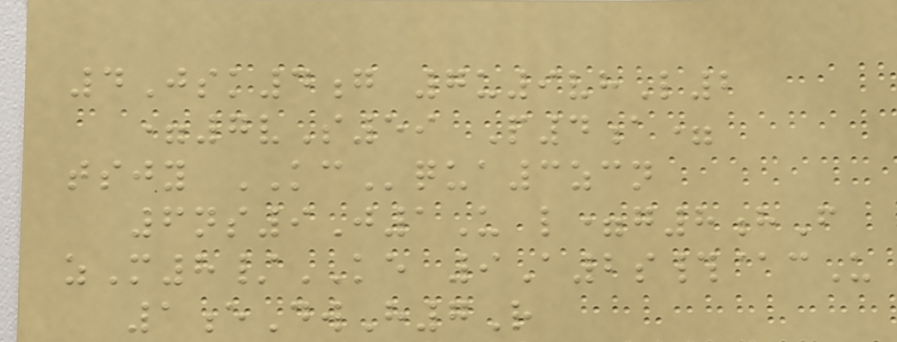4Jsk4g 7u9vhL2
=7vS59 P4a=
tsjy KCqua3zcn
6ns9J1U l=g8hF
zM8/KE 9A2s#@cU
1eDwH7R
